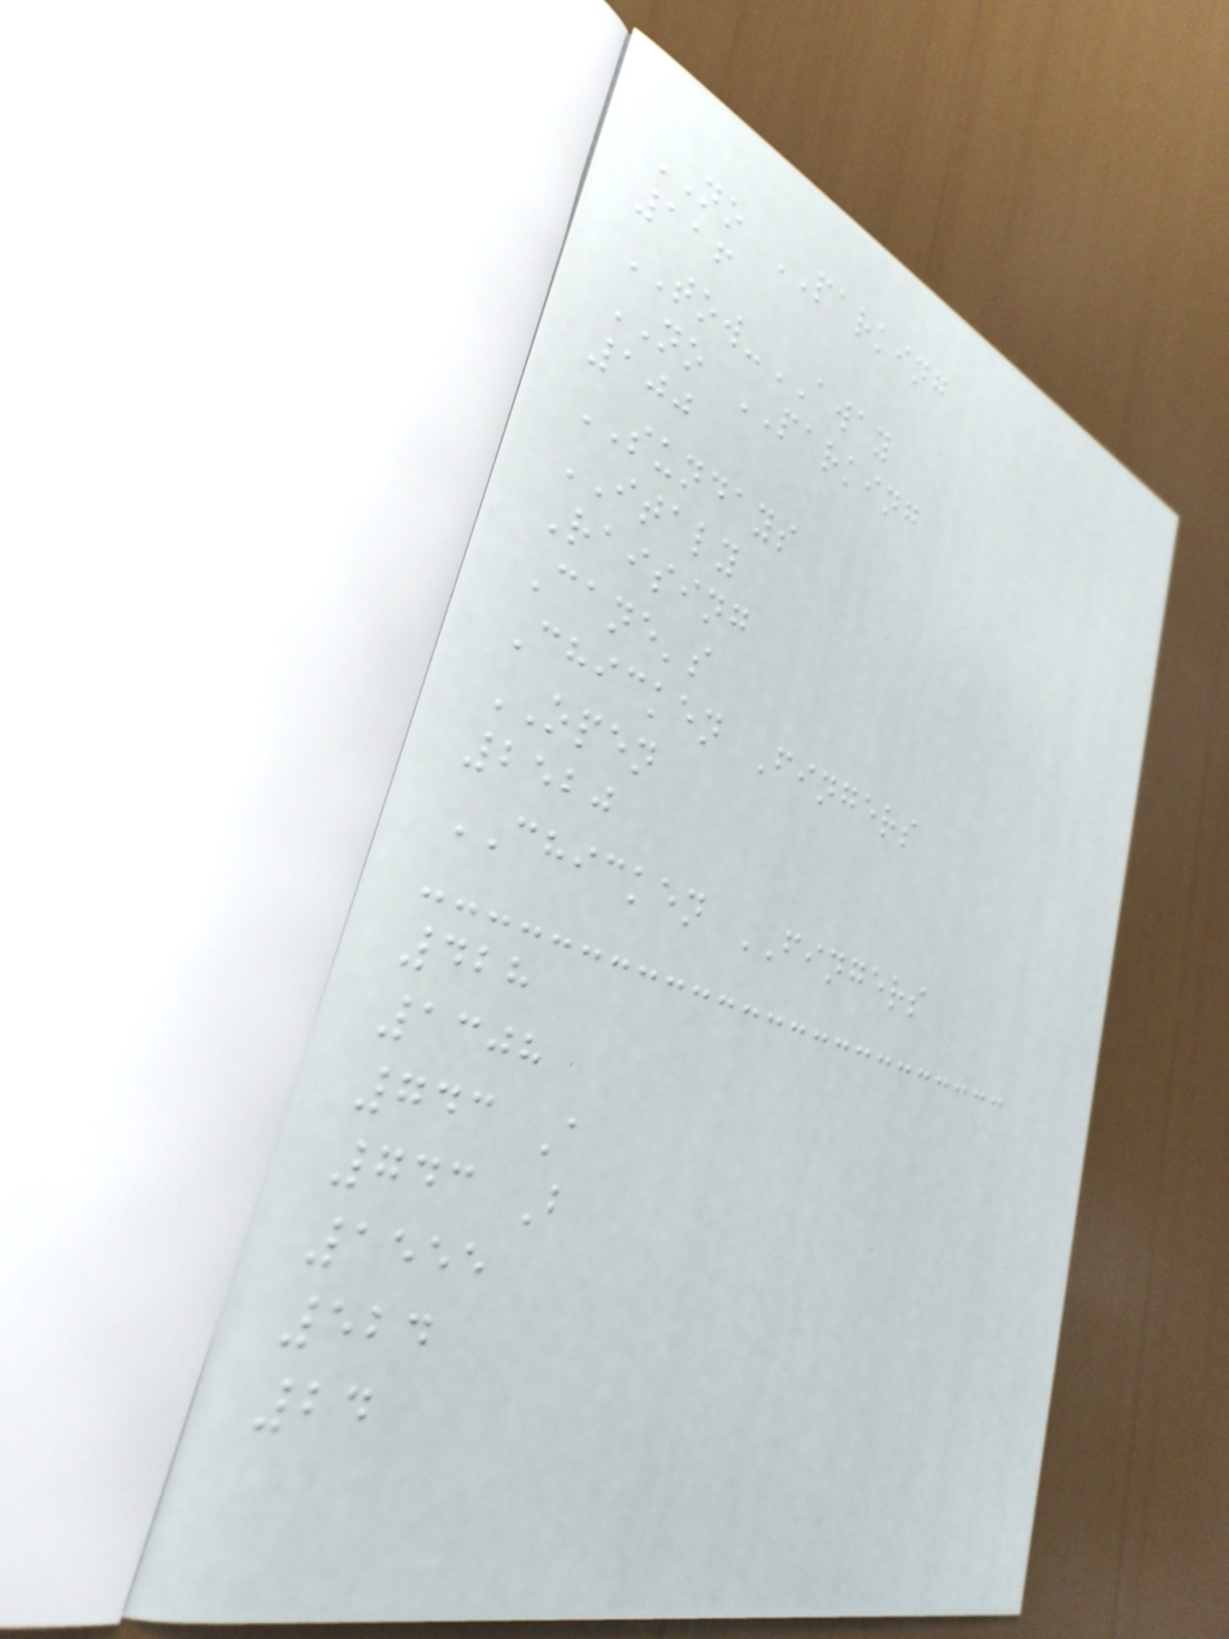NO PARKING
116
TOW-AWAY
NO PARKING
100
SUNDAYS
ITALY
Raising
Cane's
Chicken Fingers
OPEN
2520
CHICKEN FINGERS
428
1308
743 A
743 B
1555
524
24
